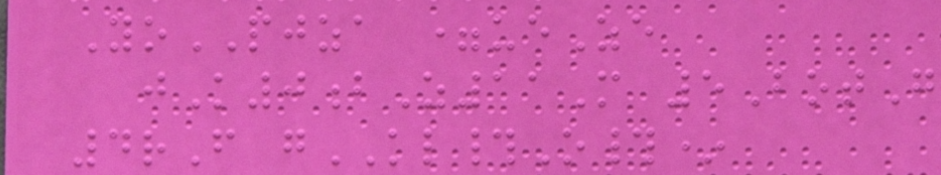YoPJZA =ueZe
jK0bZ11M 5BotG
4rF gKL#O#*
